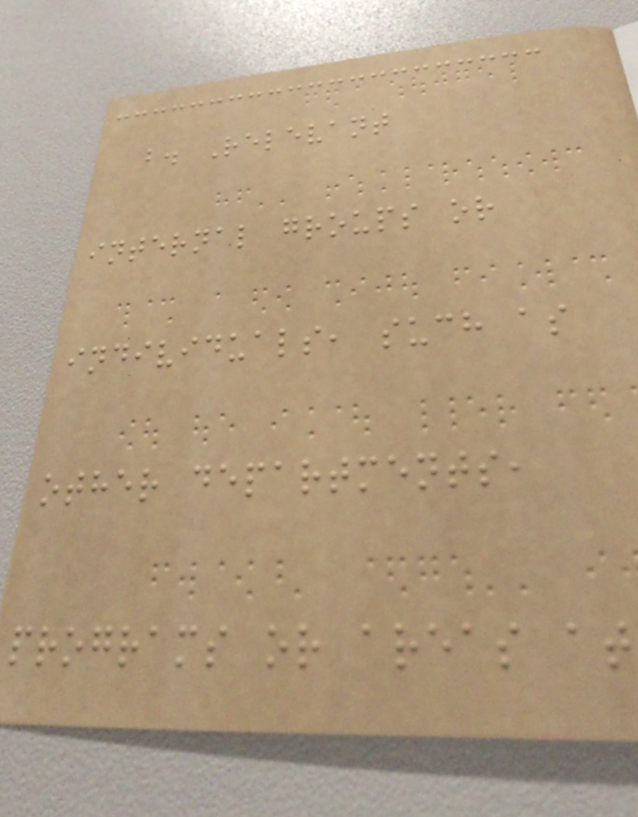b. Relevant
internal groups or
individuals, such as
other departments,
programs or areas at
